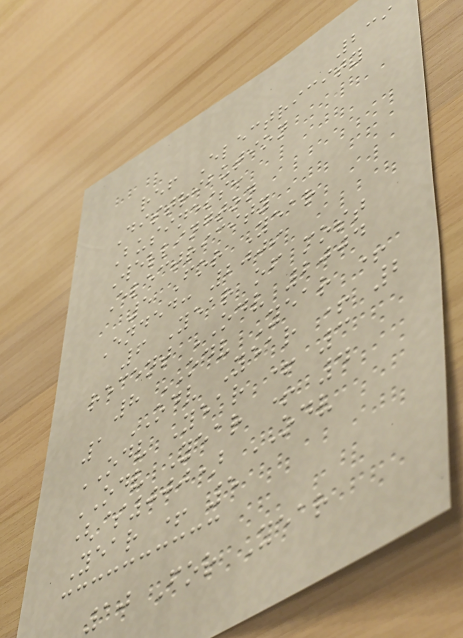239
ref Electricity
Distribution
Business:
Wellington
Electricity
5 For Year
Ended: 2009
6 Year of most
recent ODV 2004
8 ODV Year +
1 ODV Year + 2
ODV Year + 3
ODV Year + 4
($000) ODV
Year + 5
10 For Year
